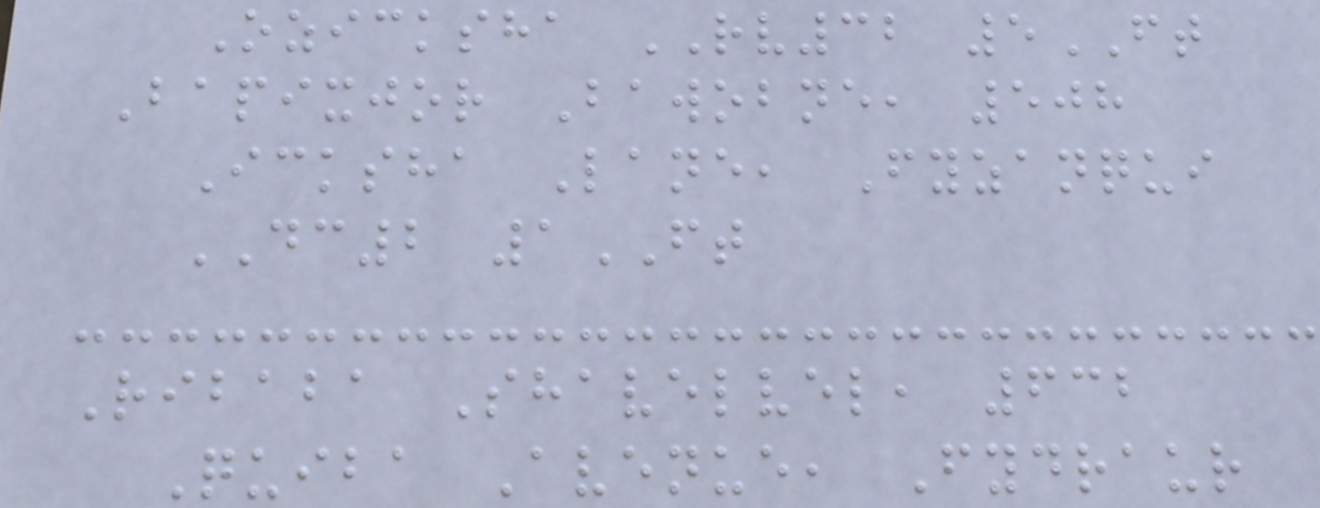Ozicksha RV32 5FT
Bapixjor Bawobne, 508
Icksha Lane, Fyzanqui
DC2 1FT
Ribaba Shavelvel, 632
Quiba Avenue, Fydraur
